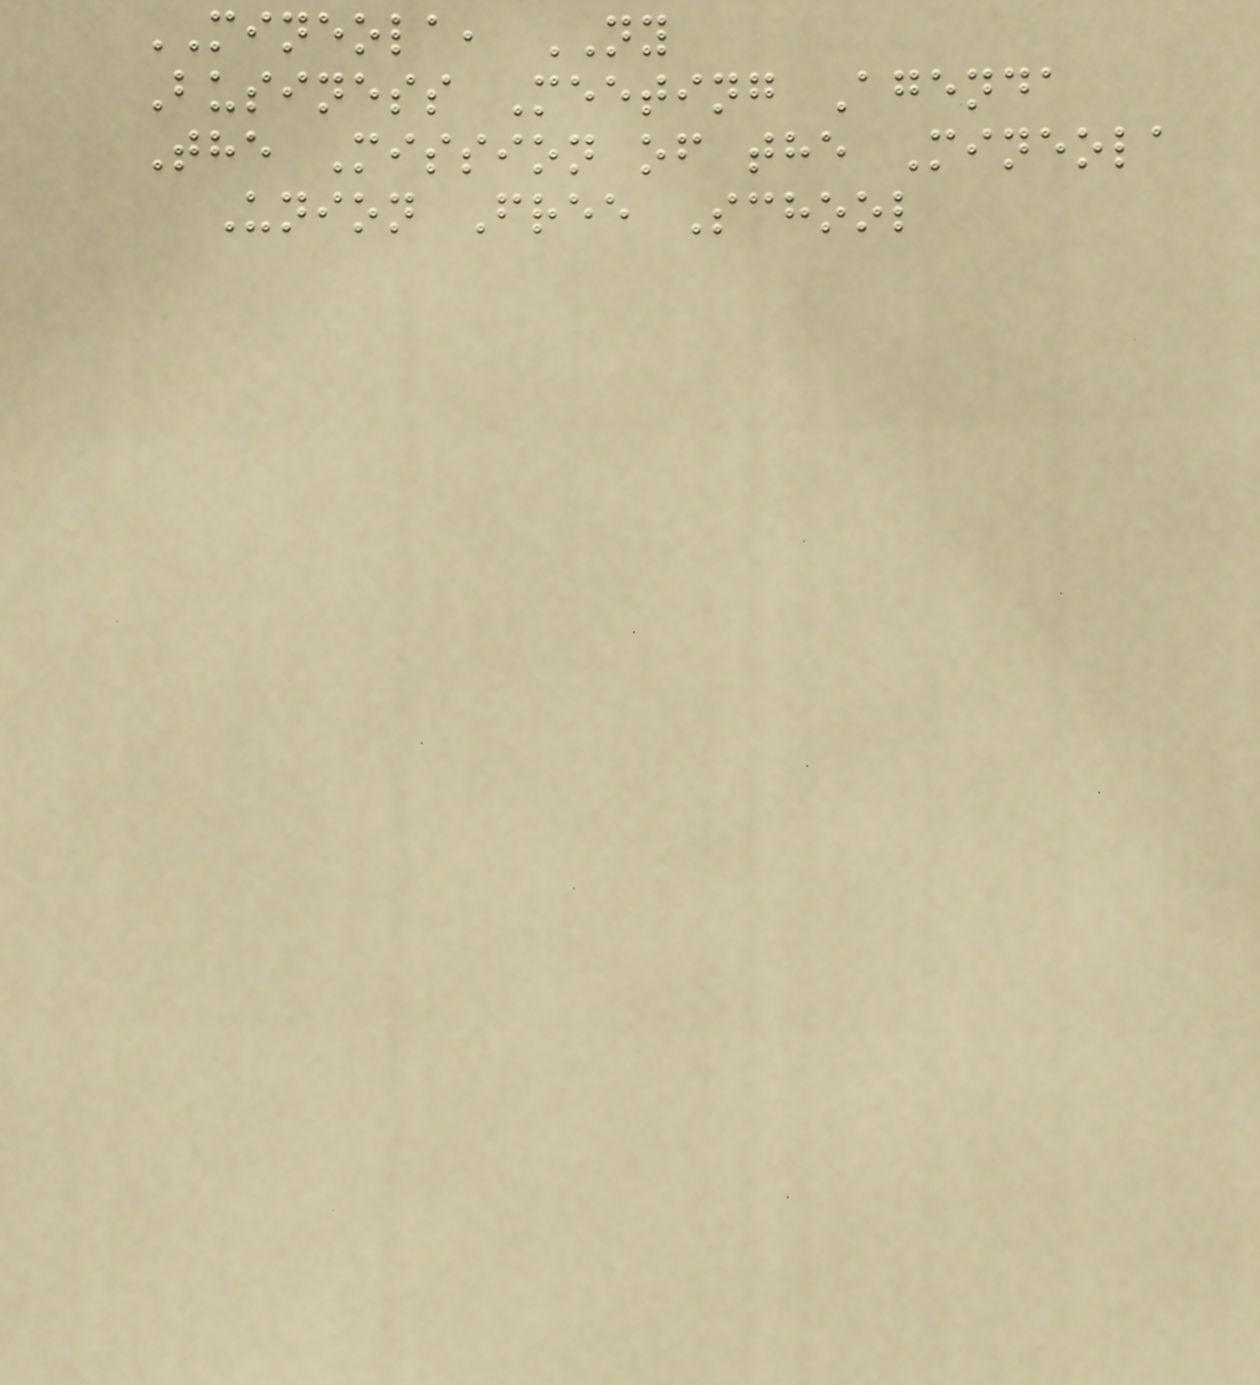MINEOLA, NY
Business Meeting Agenda
The Mission of the Mineola
Union Free School
